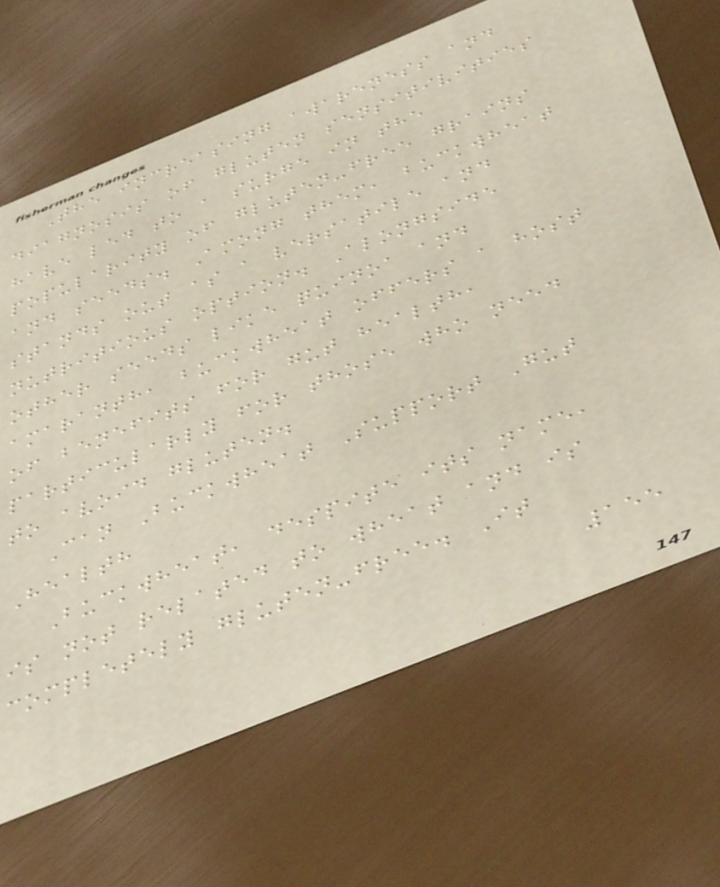The increasing awareness and
diagnosis of gluten sensitivities
have led to a surge in the
popularity of gluten-free grains
and seeds. Among them, buckwheat
stands out as a versatile and
nutritious option. Alongside
other seeds like quinoa and
amaranth, buckwheat offers a host
of benefits for gut health,
particularly for those who need
to avoid gluten.
Can Buckwheat Support Gut
Health
Buckwheat, despite its name,
is not related to wheat and is
completely gluten-free. It
155
